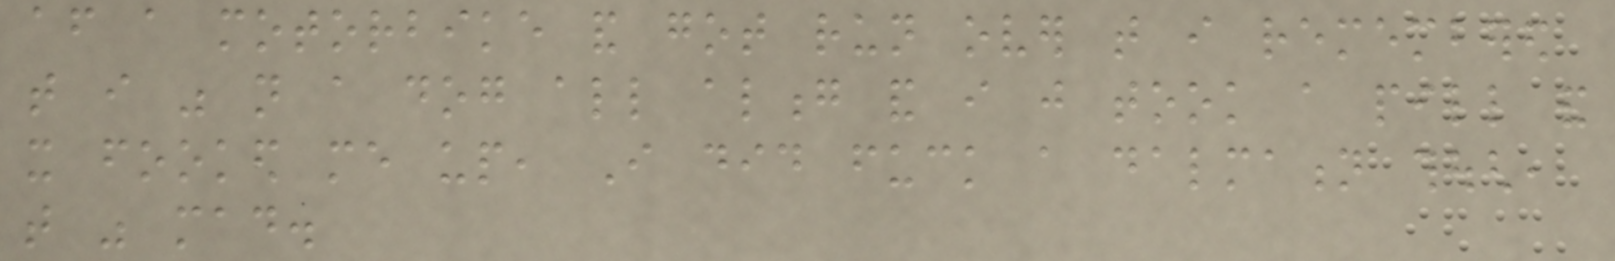after a motorbike and got run over that i remembered
that i was not a dog all along and i just took a pill and
it fooked me up, I did fuck a dalmation though,
that was mad.
